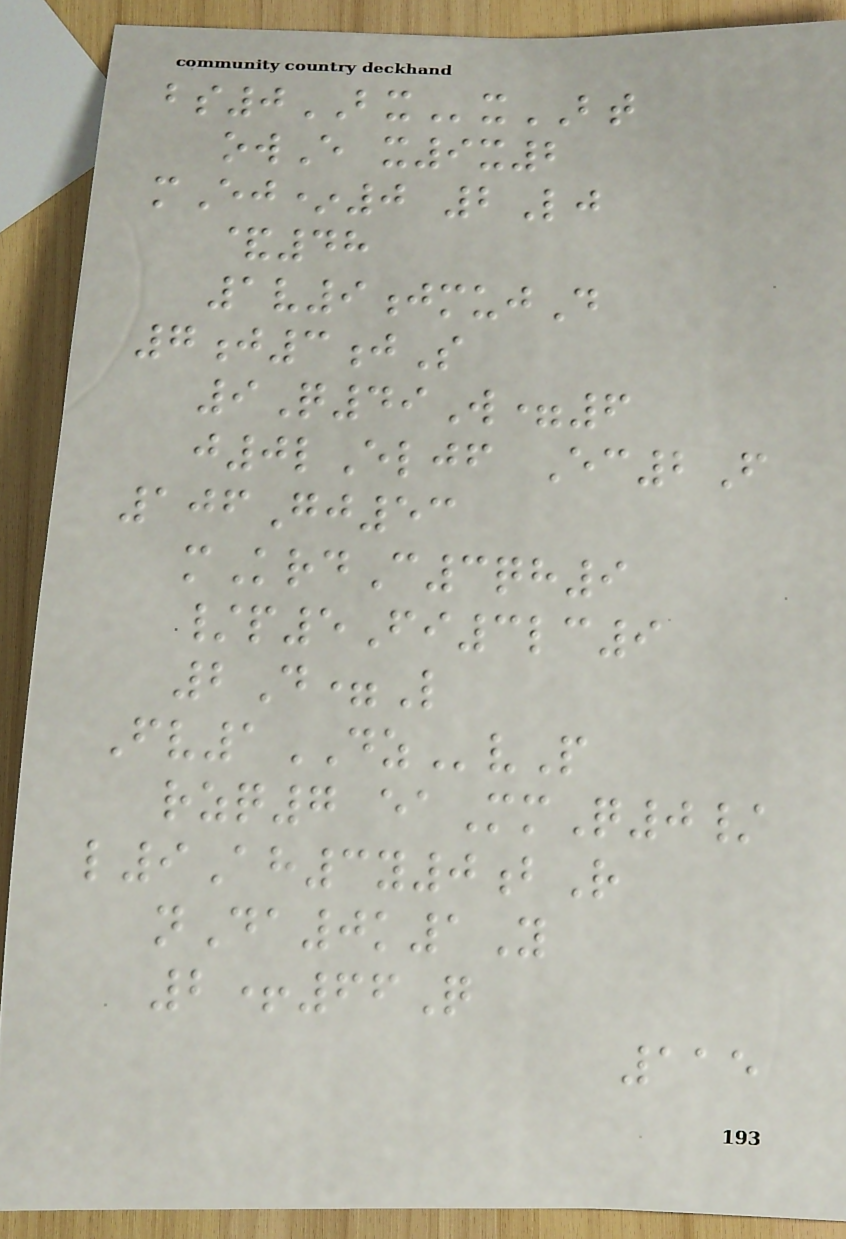bs0BXxBT
owE x9x2
mEj*0 2Lj
&48
1v9jmujD
7j3jS
9Q49W=6
j0lEljf Ec2F
106Gj53
mKrdC3qh9
/p5Fi3lc9
2D=L
Fv1DZvP
rzq7 eaMmQ0/
l9Ah3y0bR
nDa0k1Y
2+66Q
115
